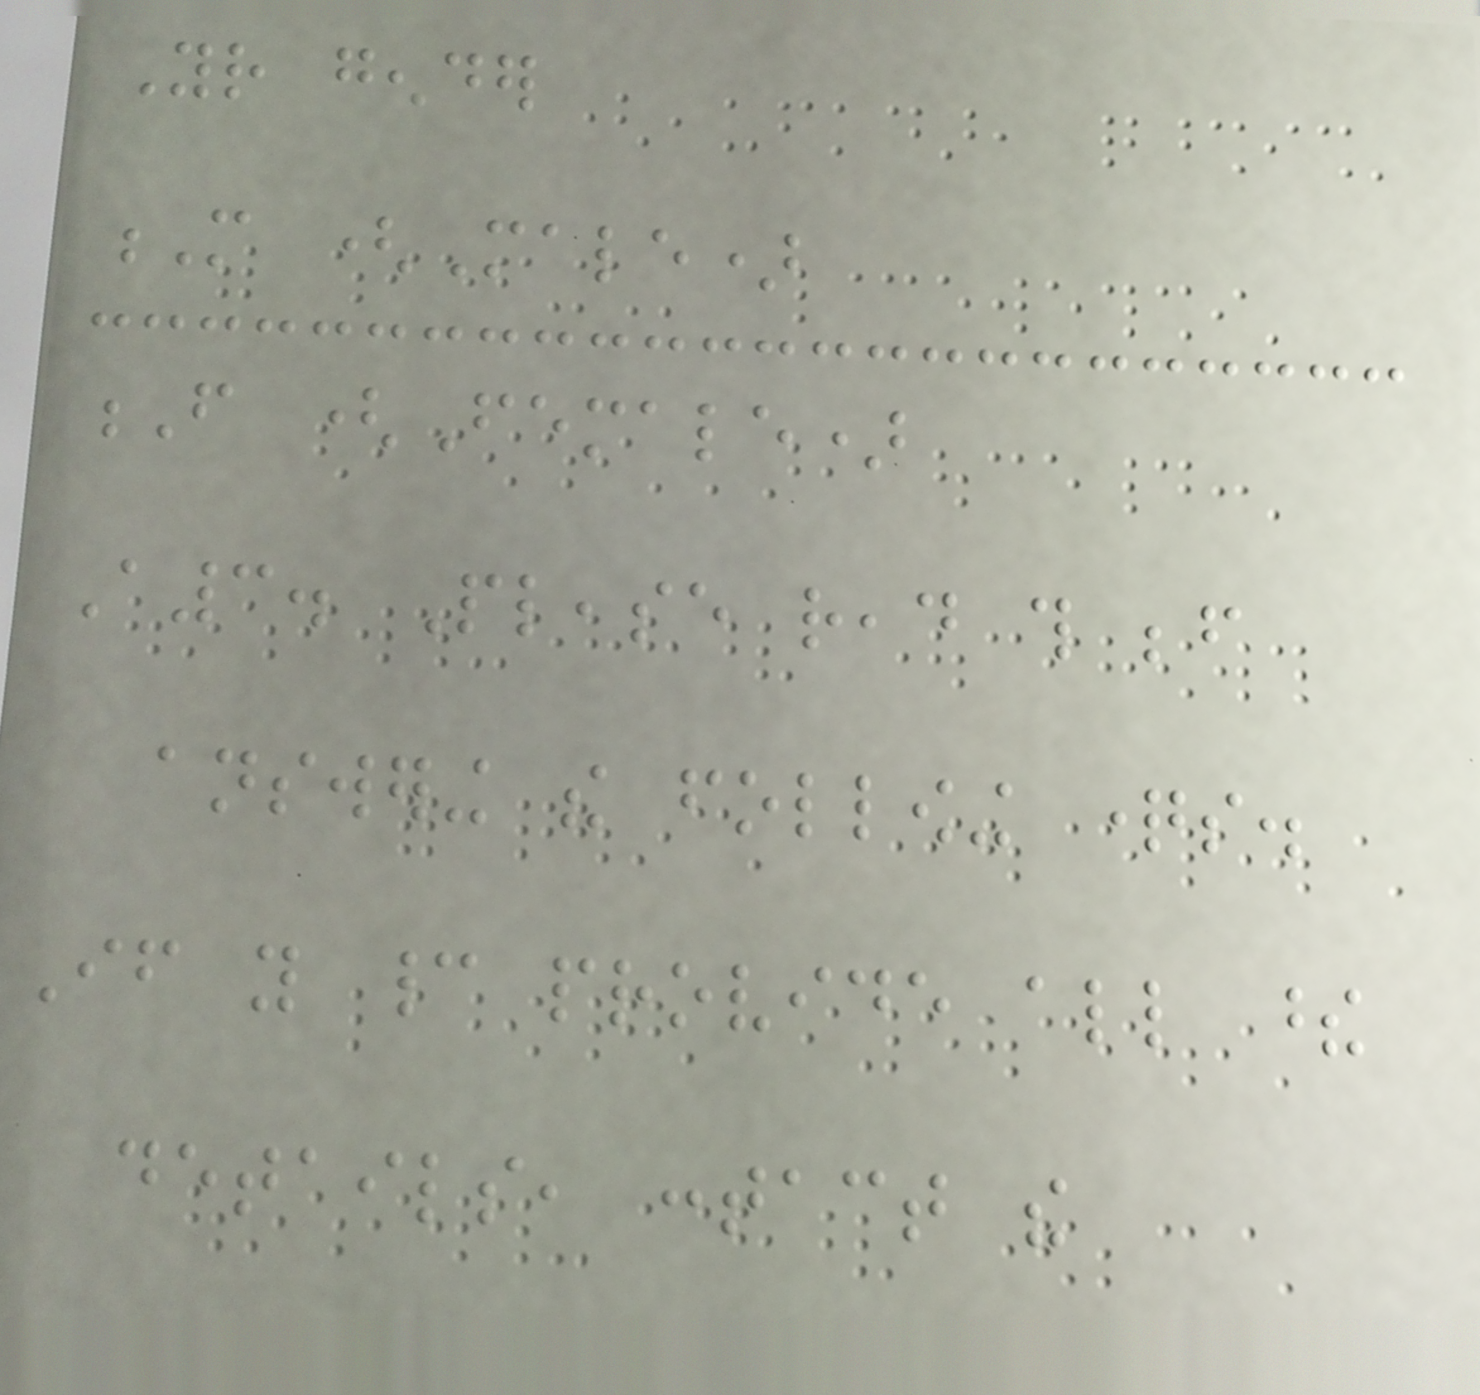Your gender
M (Male)
F (Female)
A3. Please read this before
answering the following questions.
If you cannot provide all these
details, contact the
